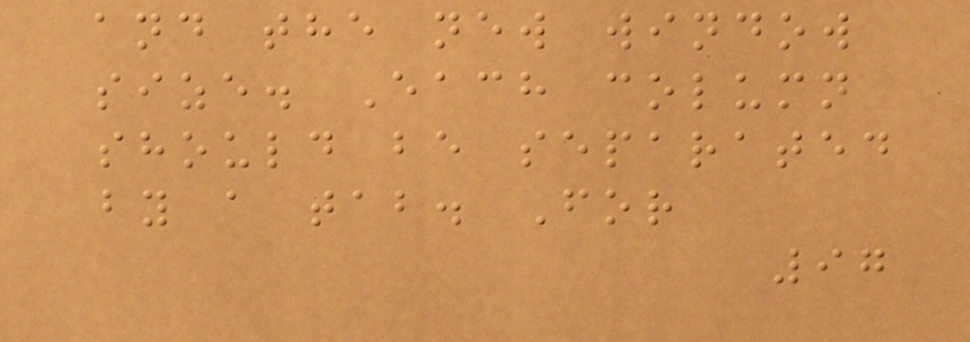and the new window
size. Each column
should be separated
by a tab. For
97
